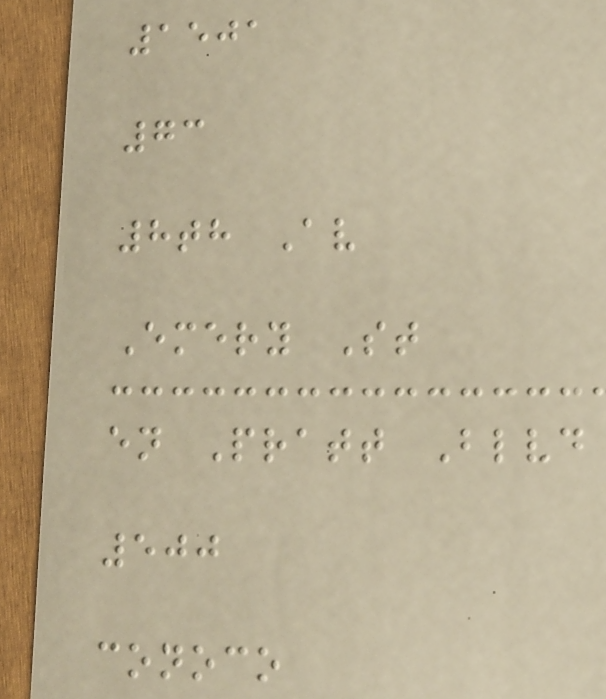1501
73
8th Av
Emery St
en Pratt Blvd
500
conoco
